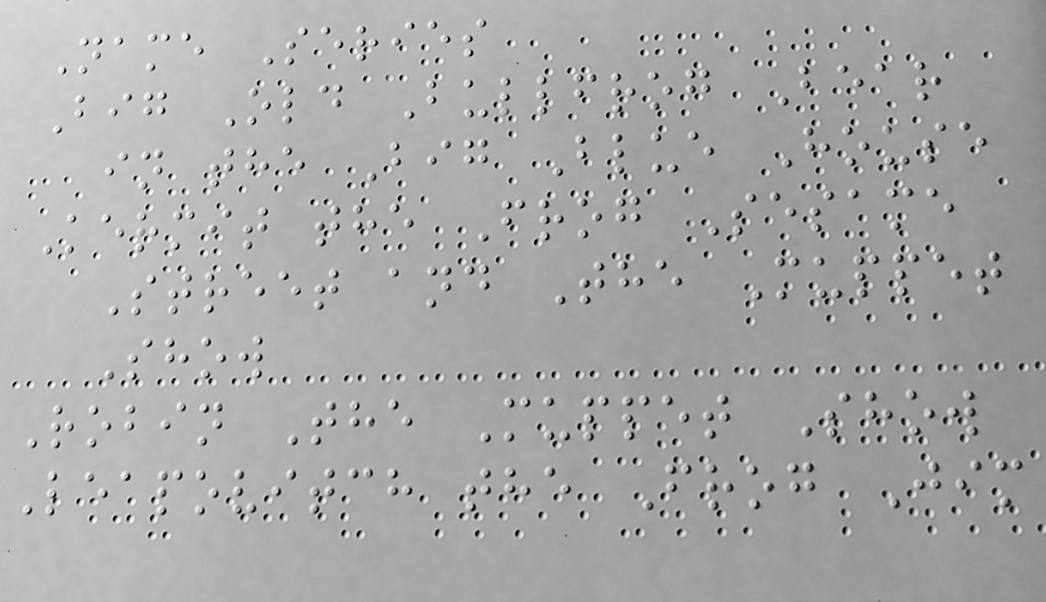Name Series
Big Old Bullfrog Bear
in the Big Blue House
Kermit the Frog Sesame
Street and The Muppet
Show
Robin The Muppet Show
Leapovitch the Frog Jim
